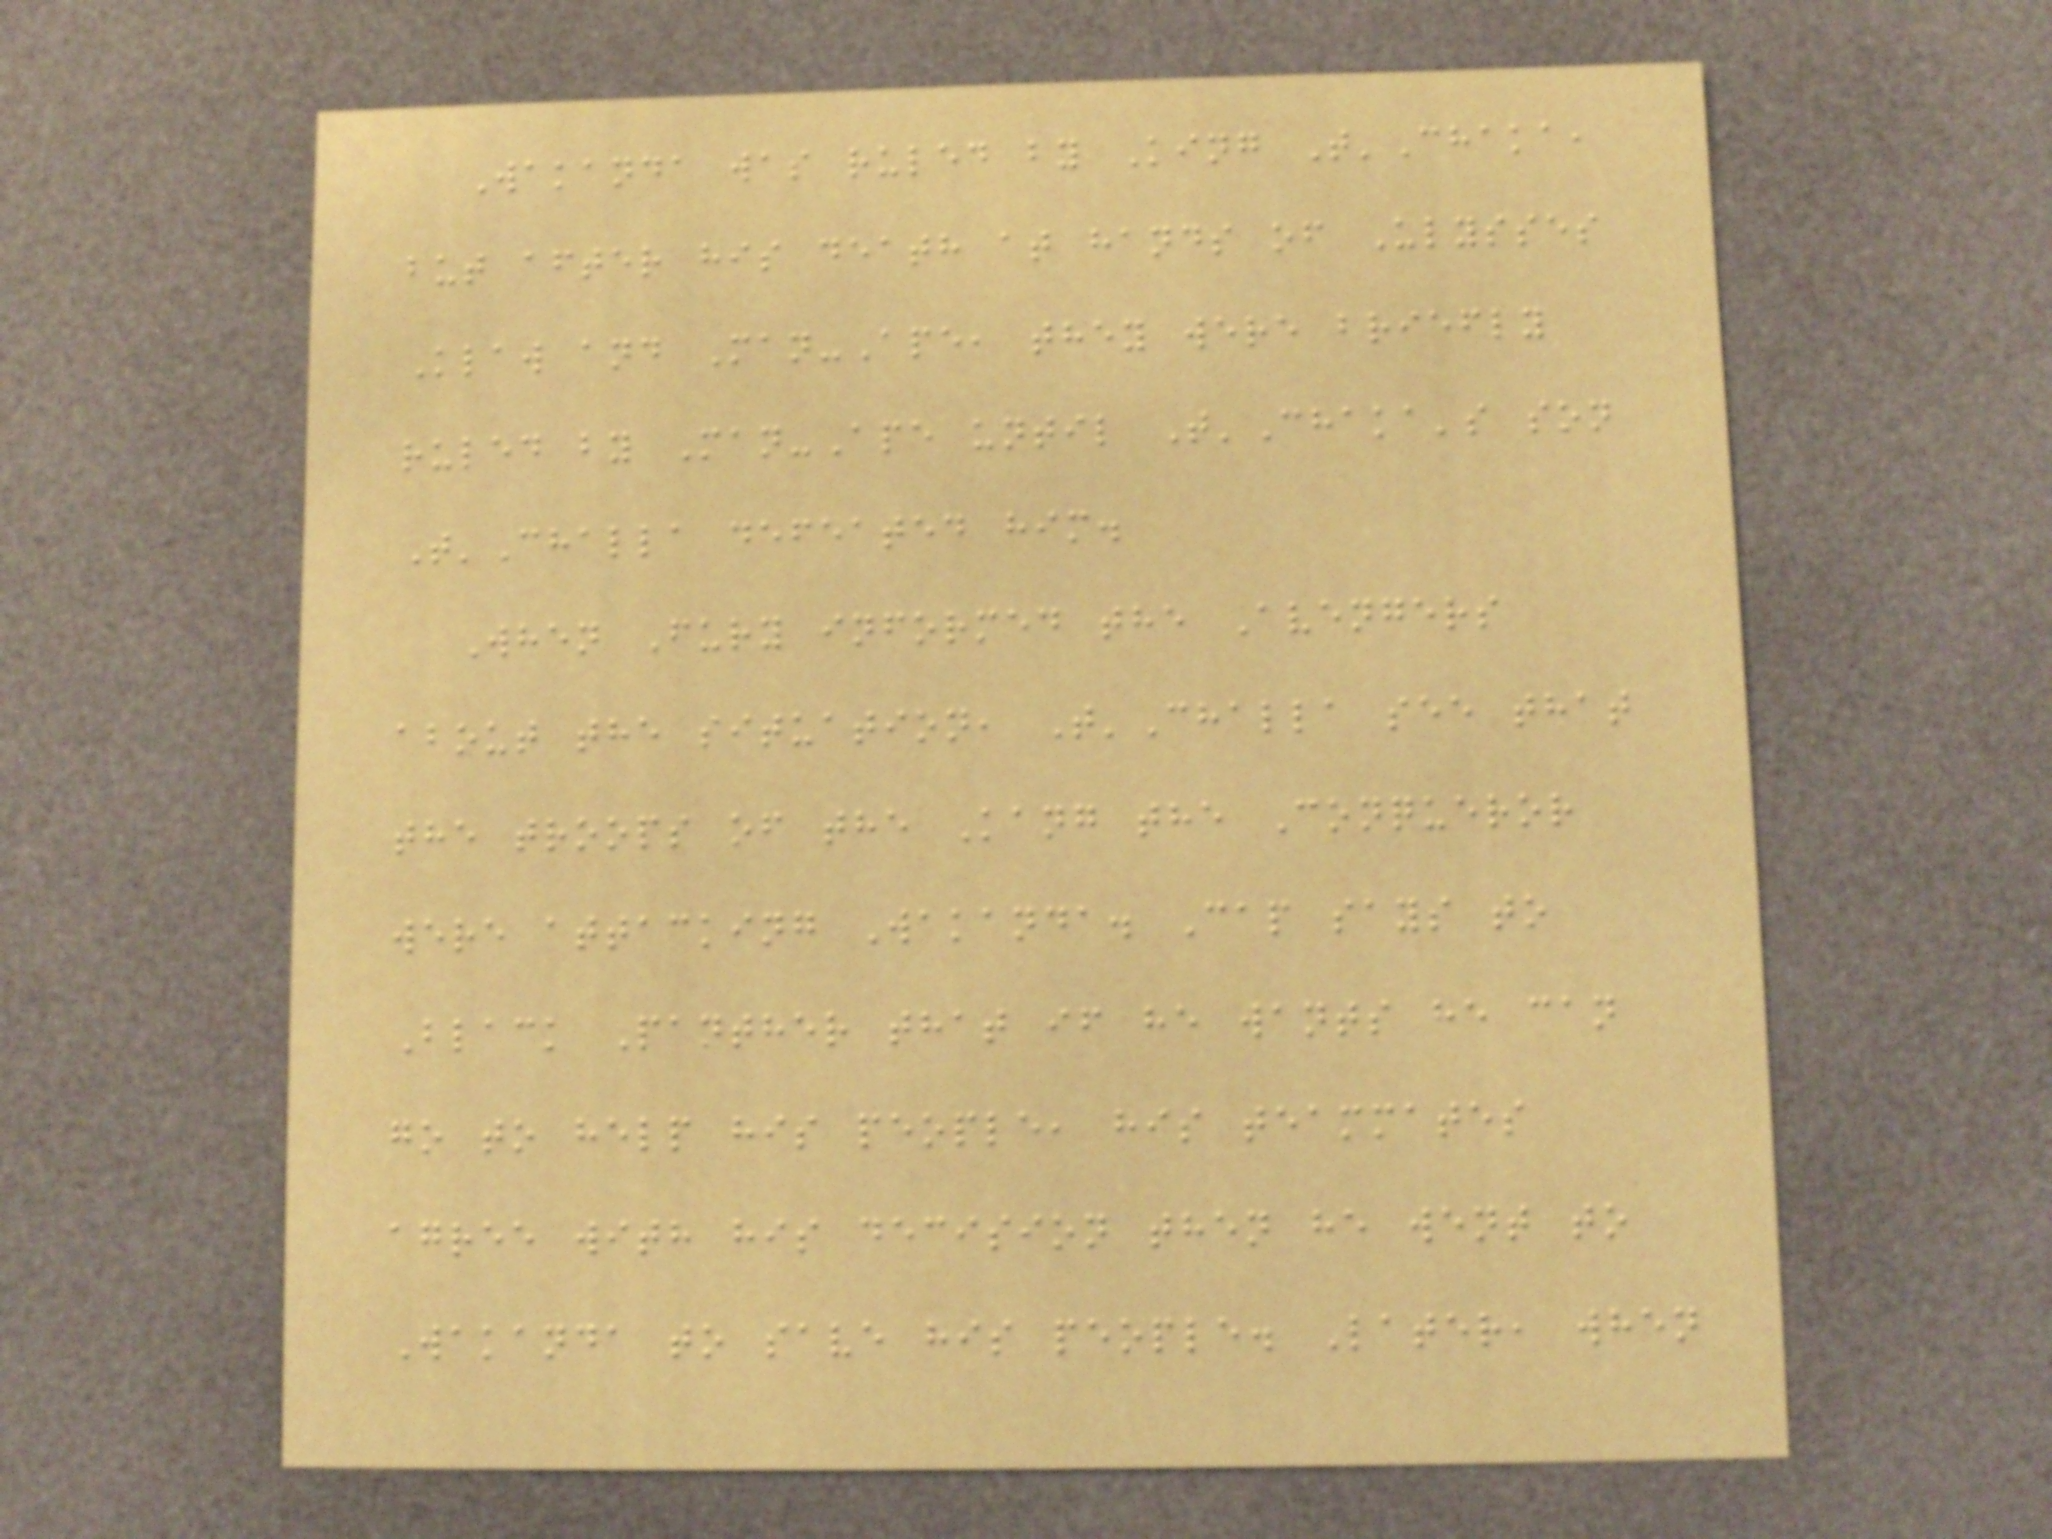Wakanda was ruled by King T'Chaka,
but after his death at hands of Ulysses
Klaw and Man-Ape, they were briefly
ruled by Man-Ape until T'Chaka's son
T'Challa defeated him.
When Fury informed the Avengers
about the situation, T'Challa see that
the troops of the Kang the Conqueror
were attacking Wakanda. Cap says to
Black Panther that if he wants he can
go to help his people, his teammates
agree with his decision then he went to
Wakanda to save his people. Later, when
